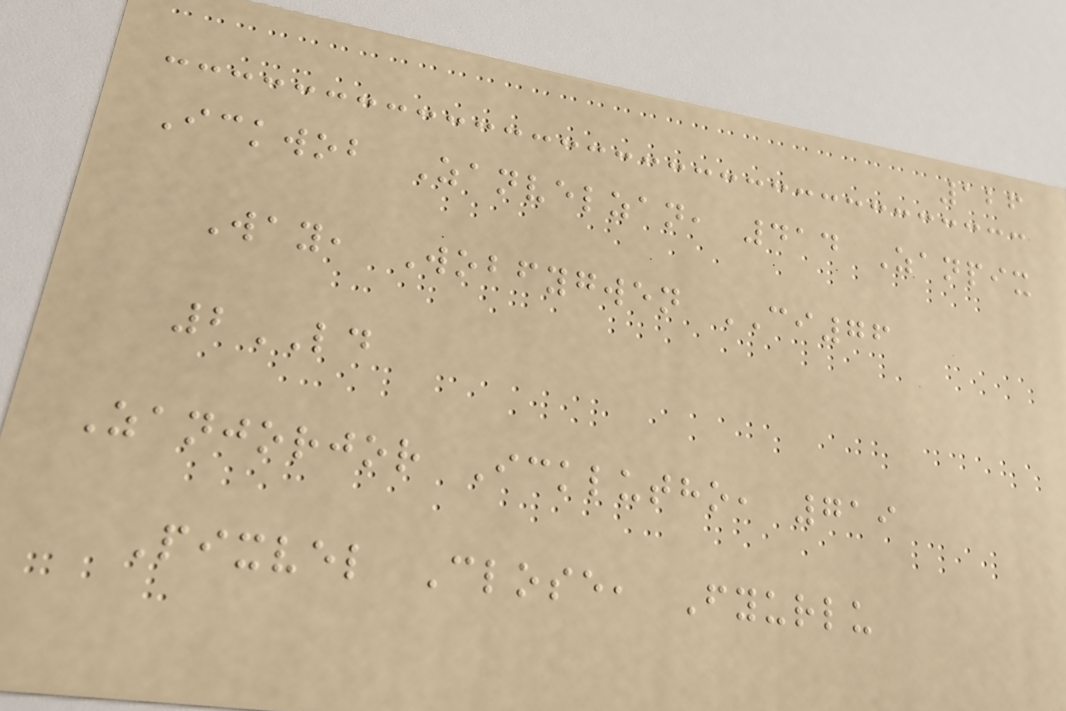126
Ickwob Zanvelzan, 414 Zanpix
Way, Wobfygwen CI76
2LD
Zanjorjor Icklutho, 719
Pixvel Close, Fyurlu
